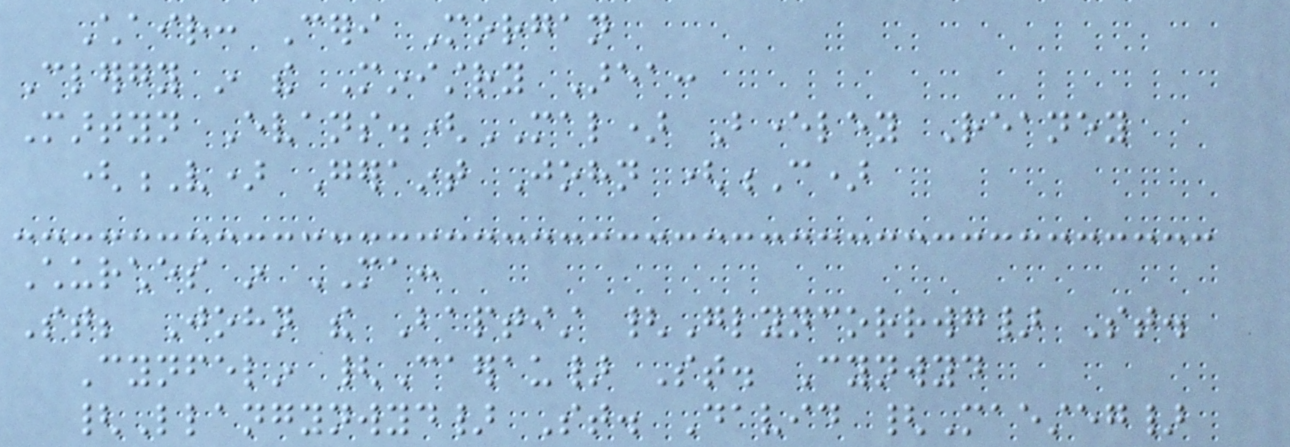Chair: Ceri Morgan
Clergy in the Ministry Area:
Martyn Evans.(MAL) Beverley Reaney
(V) Geraint John (C)
Churches in MA:
St; John the Baptist {Glyncorrwg} St.
Cynfelin {Caerau} St. Cynwyd
{Llangynwyd} St. David {Maesteg}
